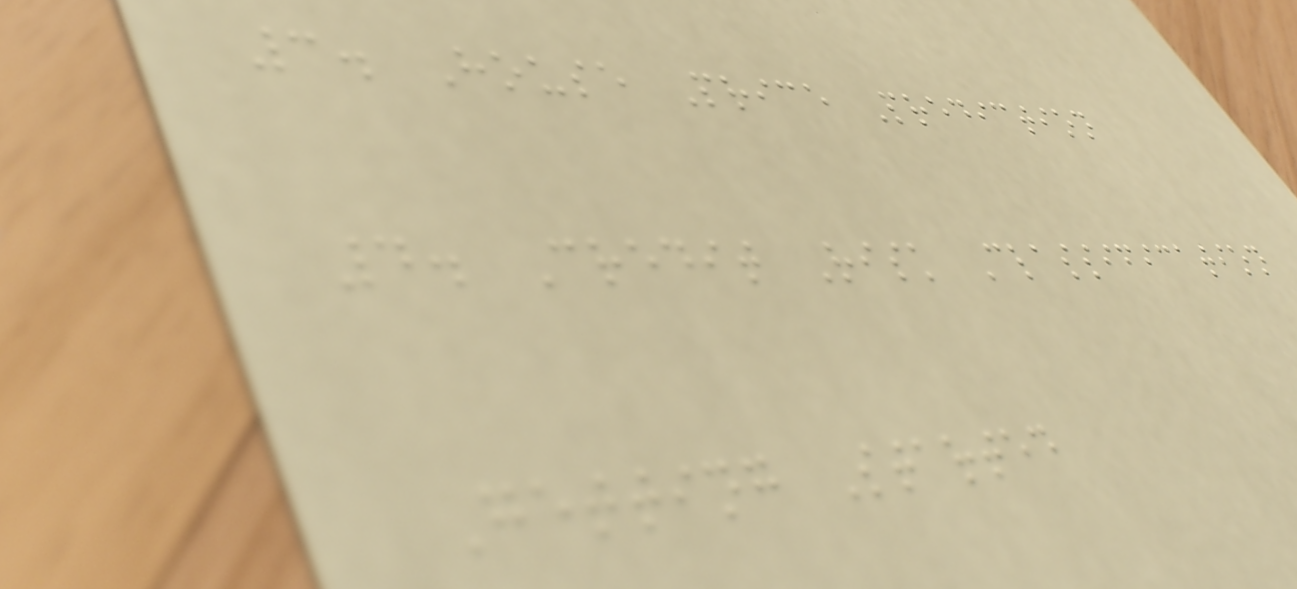3. House Price Prediction
4. Credit Risk Classification
Getting Started
